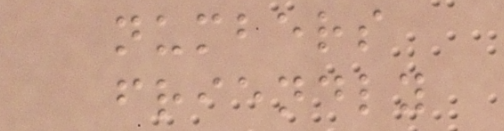numbers
friendly
